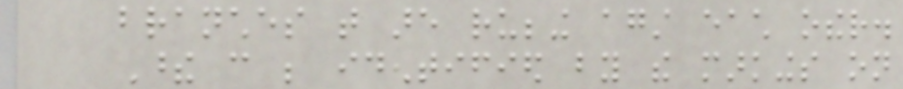branches that are rubbing against each other.
These can be identified by the markings on
